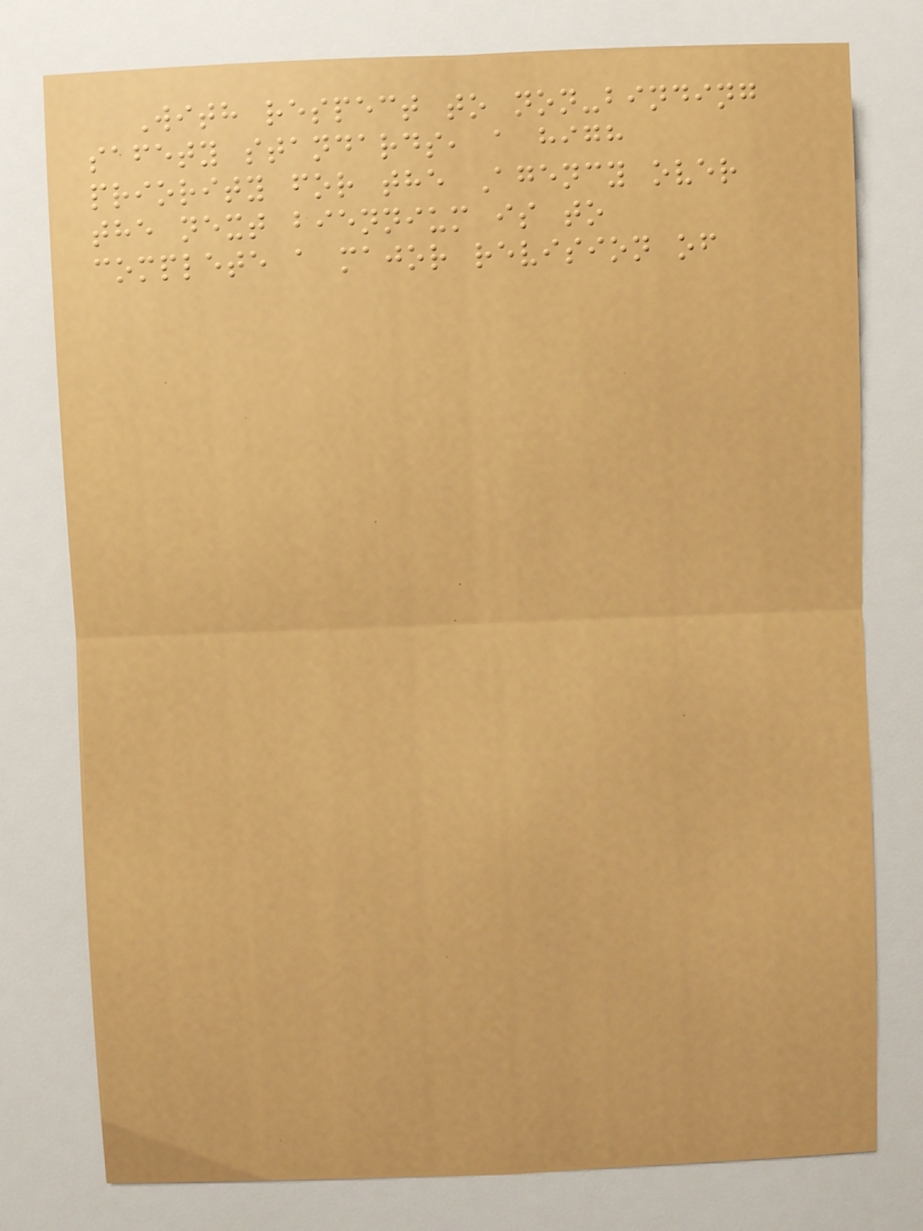With respect to non-binding
safety standards, a high
priority for the Agency over
the next biennium is to
complete a major revision of
